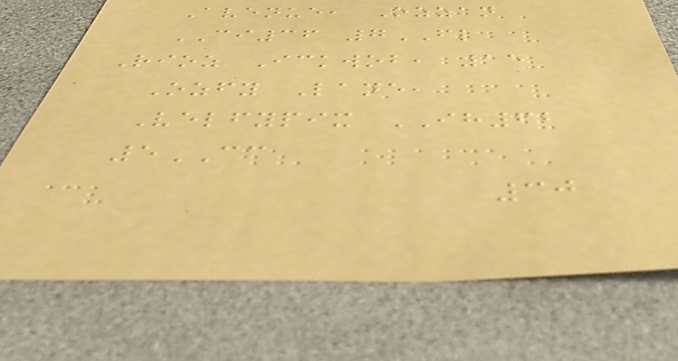Avenue, Ozzan
CI36 7FL
Rioz Ickwob, 15
Ozfy Lane,
Velfypix IH62
5CC
30
